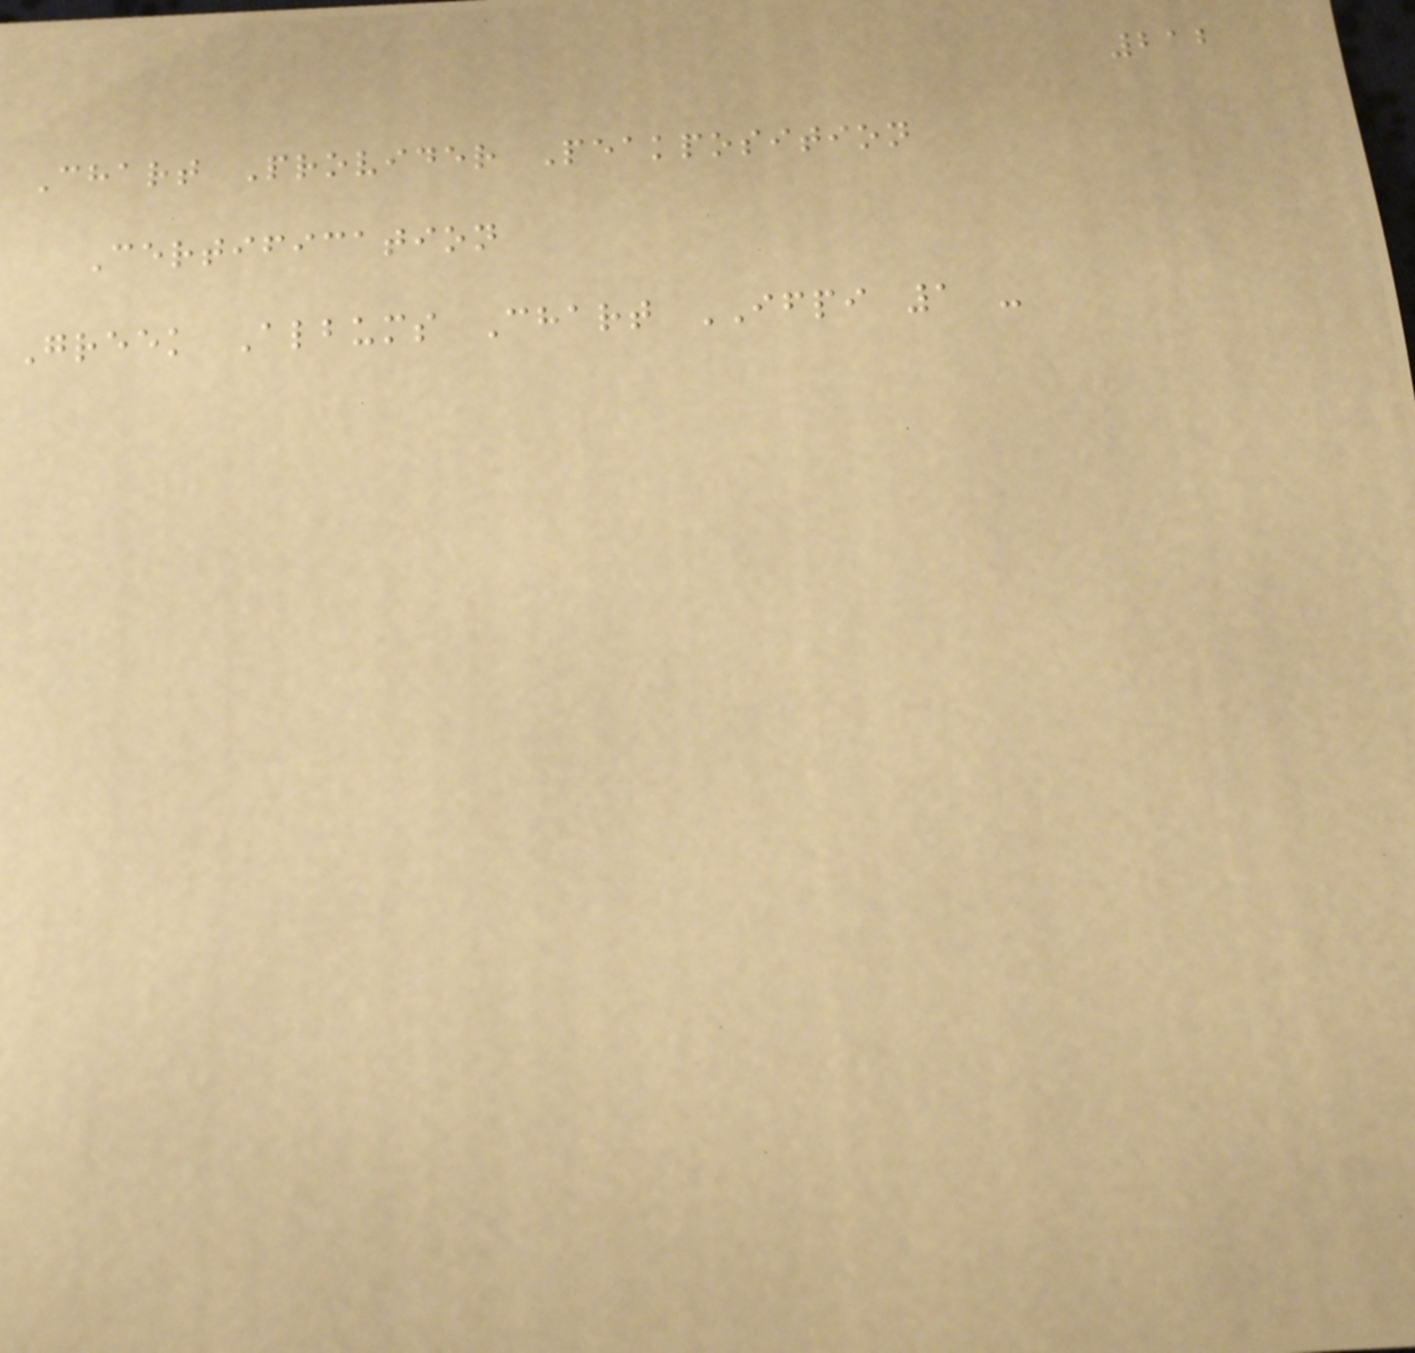212
Chart Provider Peakposition
Certification
Greek Albums Chart IFPI 1 -
